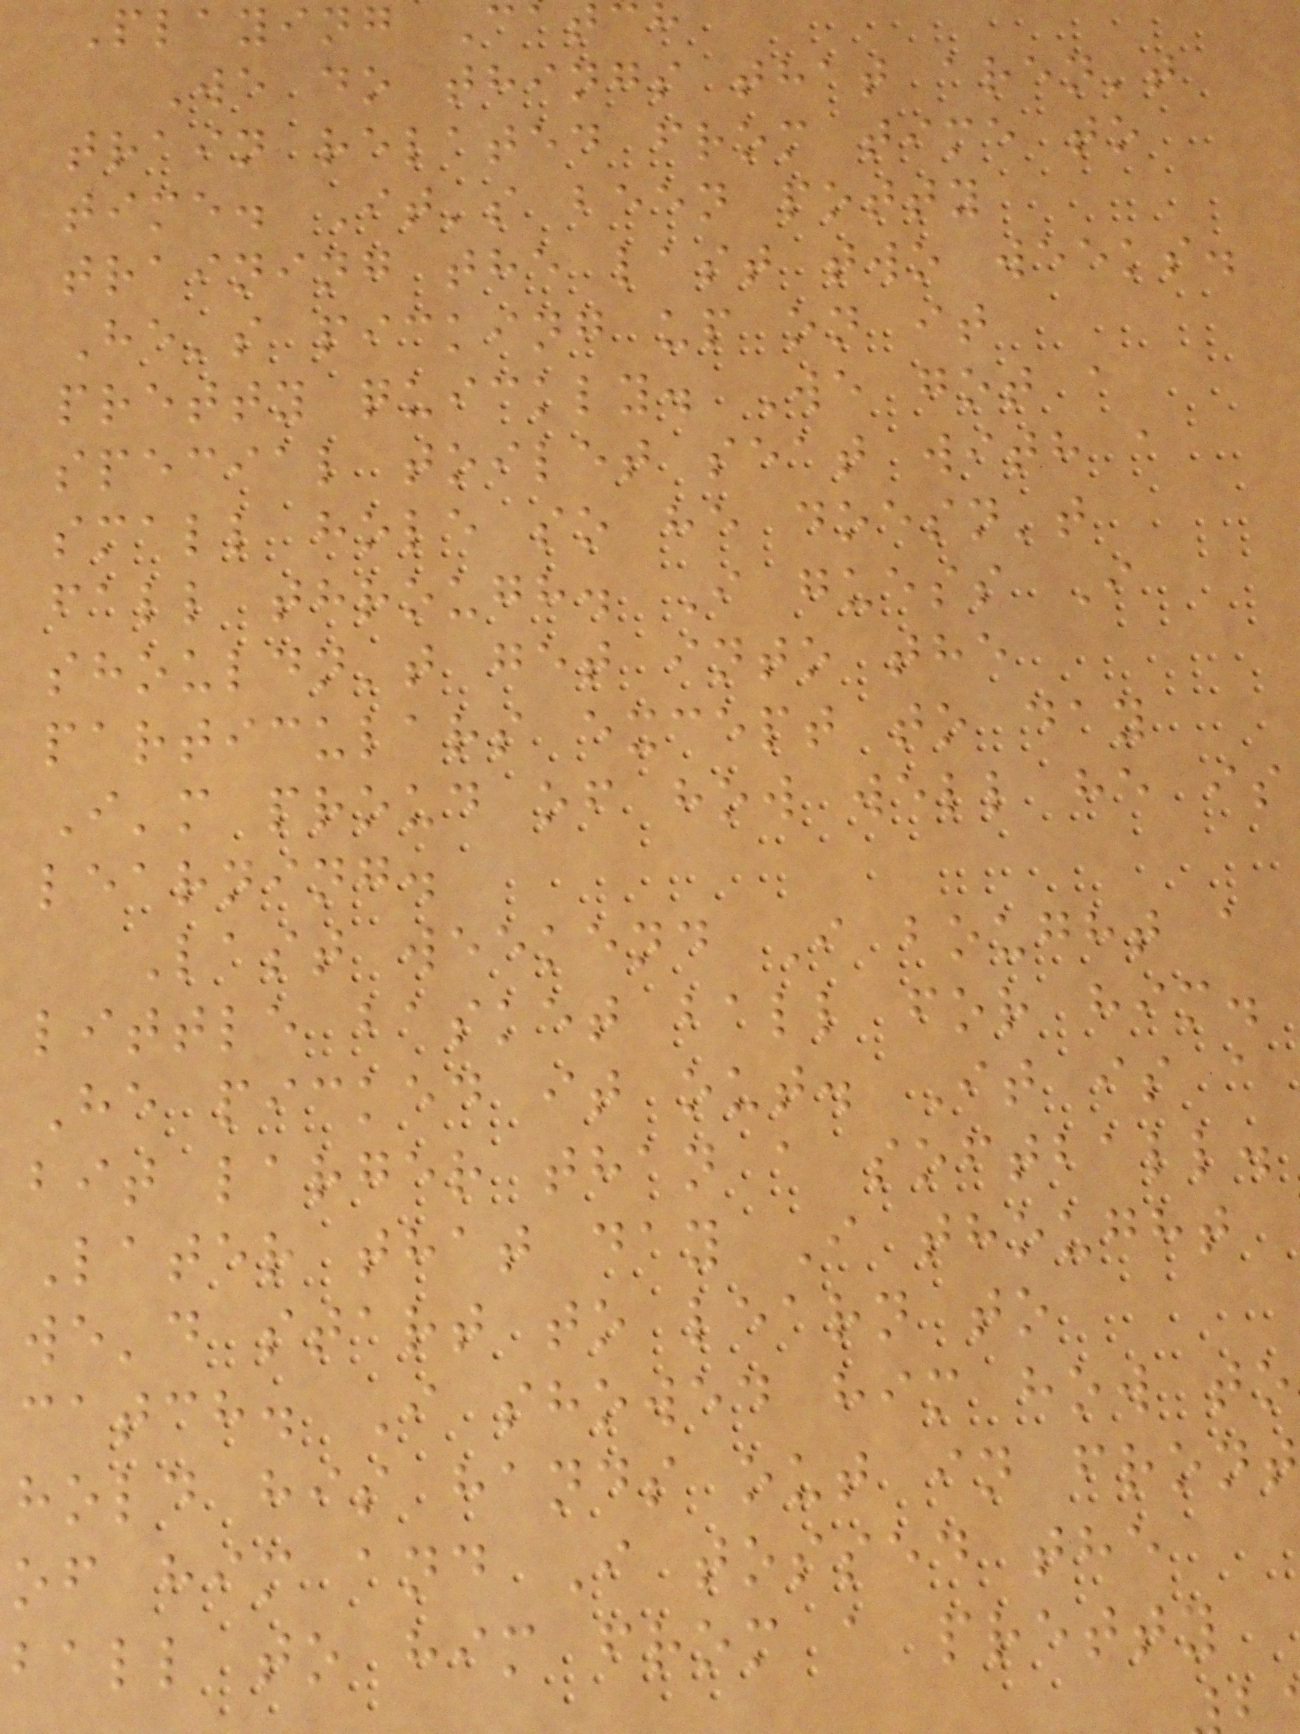Playing Catc
We do things that aren't
train related from time to
time. It's been potty
training the last two weeks.
He's picking up on it
pretty quickly. We got a
special toilet seat with a
small hole so he doesn't
fall through. I guess I
shouldn't get into the
particulars except to day
I'm proud of how well he is
learning.
Last weekend I bought a
little basket ball for him.
He picked it out. It is a
bit larger than a softball.
Later that day I thought
we'd start to learn to
catch. I showed him how to
hold his hands out in front
of him and I tossed the
ball to him from a pretty
